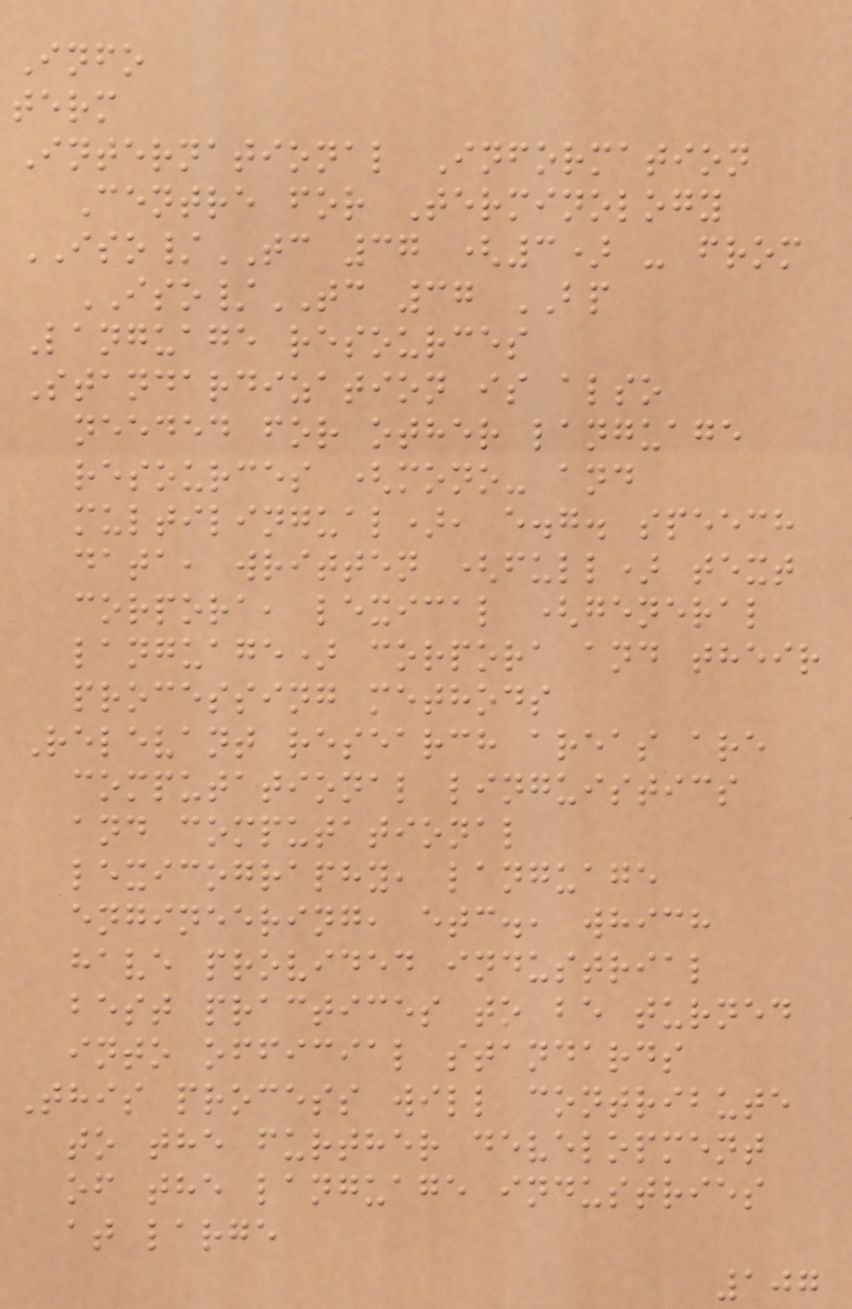Info
term
International Information
Centre for Terminology
ISO/TC 37 (3) - from
ISO/TC 37 BP
Language resources
Standardization is also
needed for other language
resources (mono- and
multilingual), e.g. speech
data, written (full) text
corpora, lexical (general
language) corpora and their
processing methods
Relevant research areas are
computational linguistics
and computational
lexicography, language
engineering, etc., which
have provided industrial
best practices to be turned
into official standards
This process will contribute
to the further development
of the language industries
at large
107
